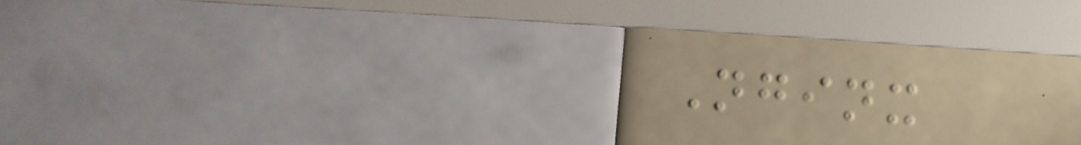Nginx
